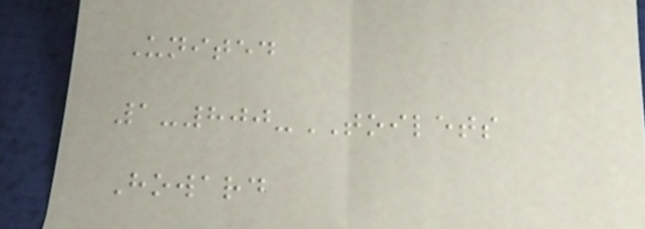United
1-800-TOILETS
Howard
